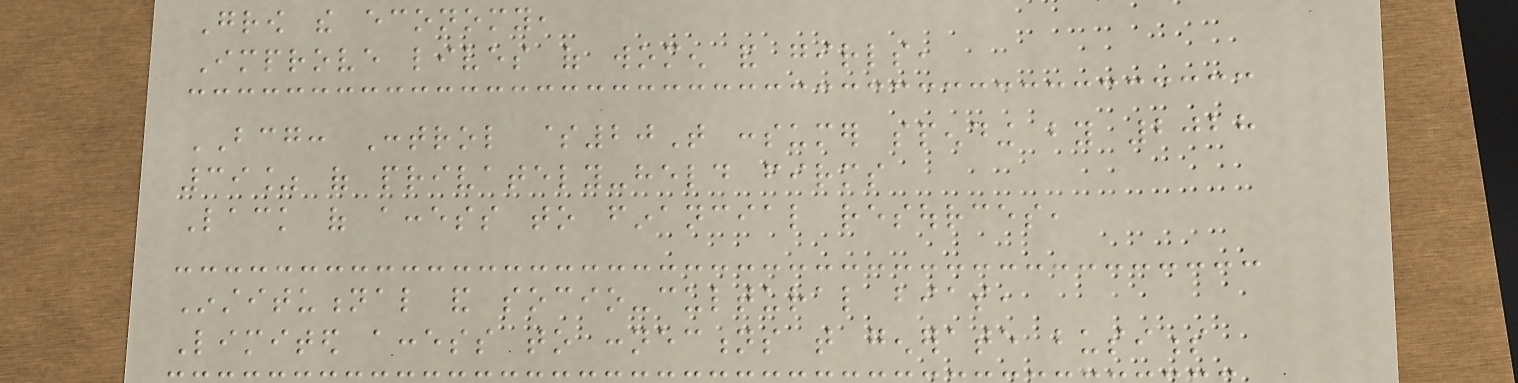Grow the economy,
Improve lives of women and girls,
BCG: Control $20T consumer spending by 2028
39% of privately-held firms
Lack of access to financial resources,
Institutional and socio-cultural bias,
Limited access to connections that generate business
